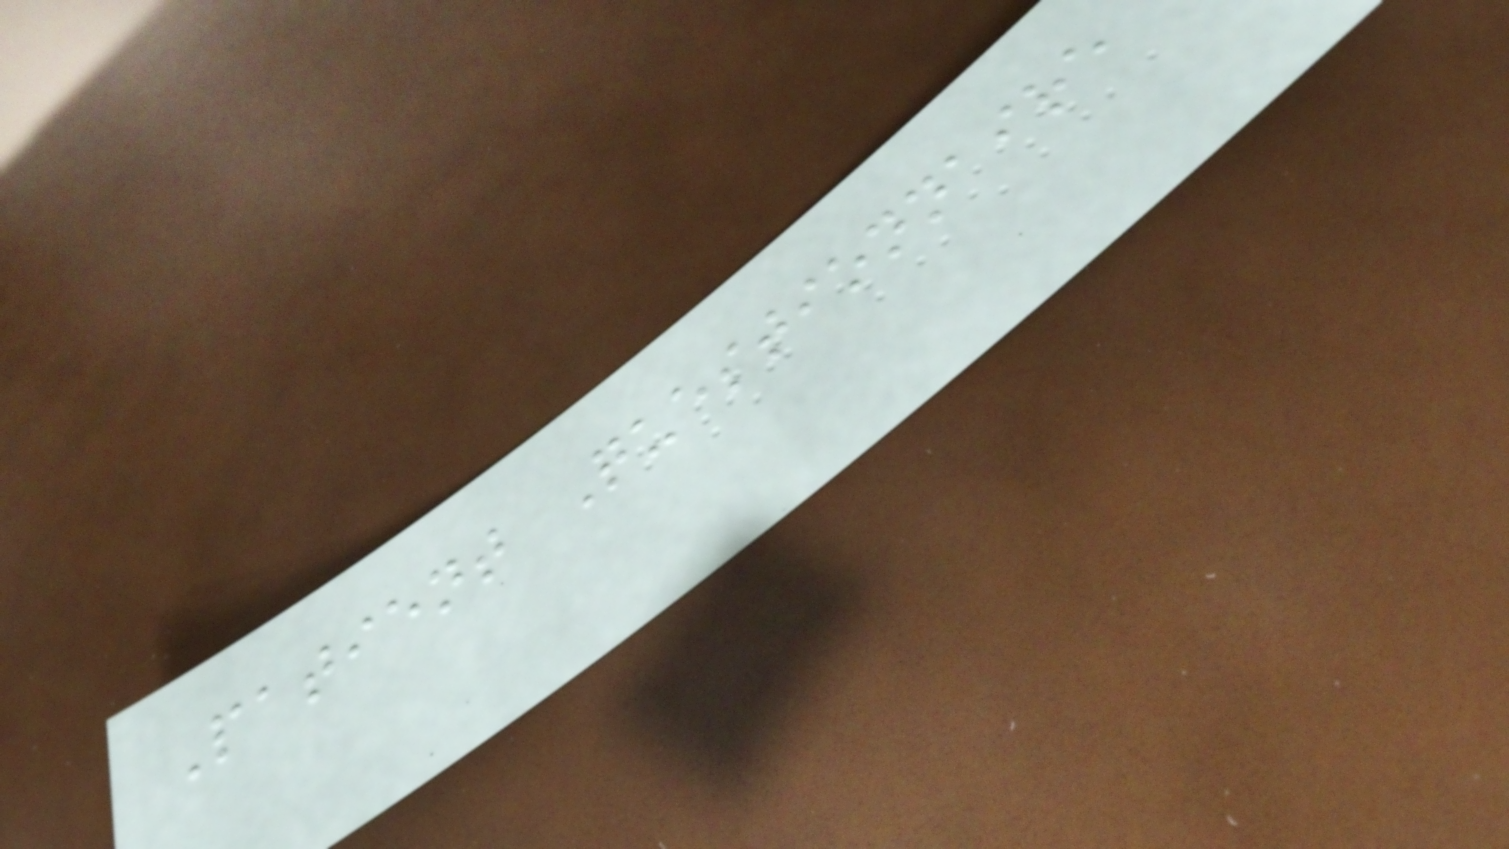Patient Questionnaire
